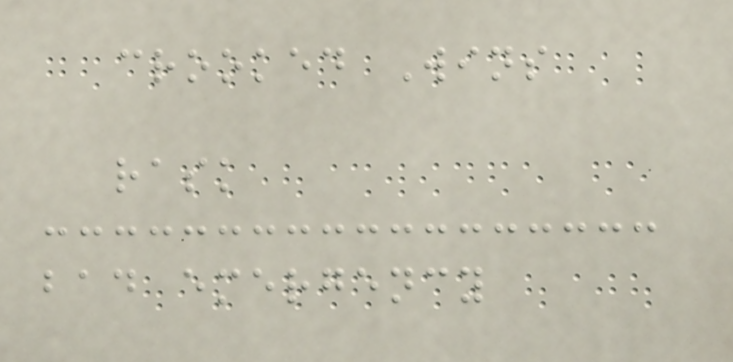crooked Wins
rask
bad emergency
